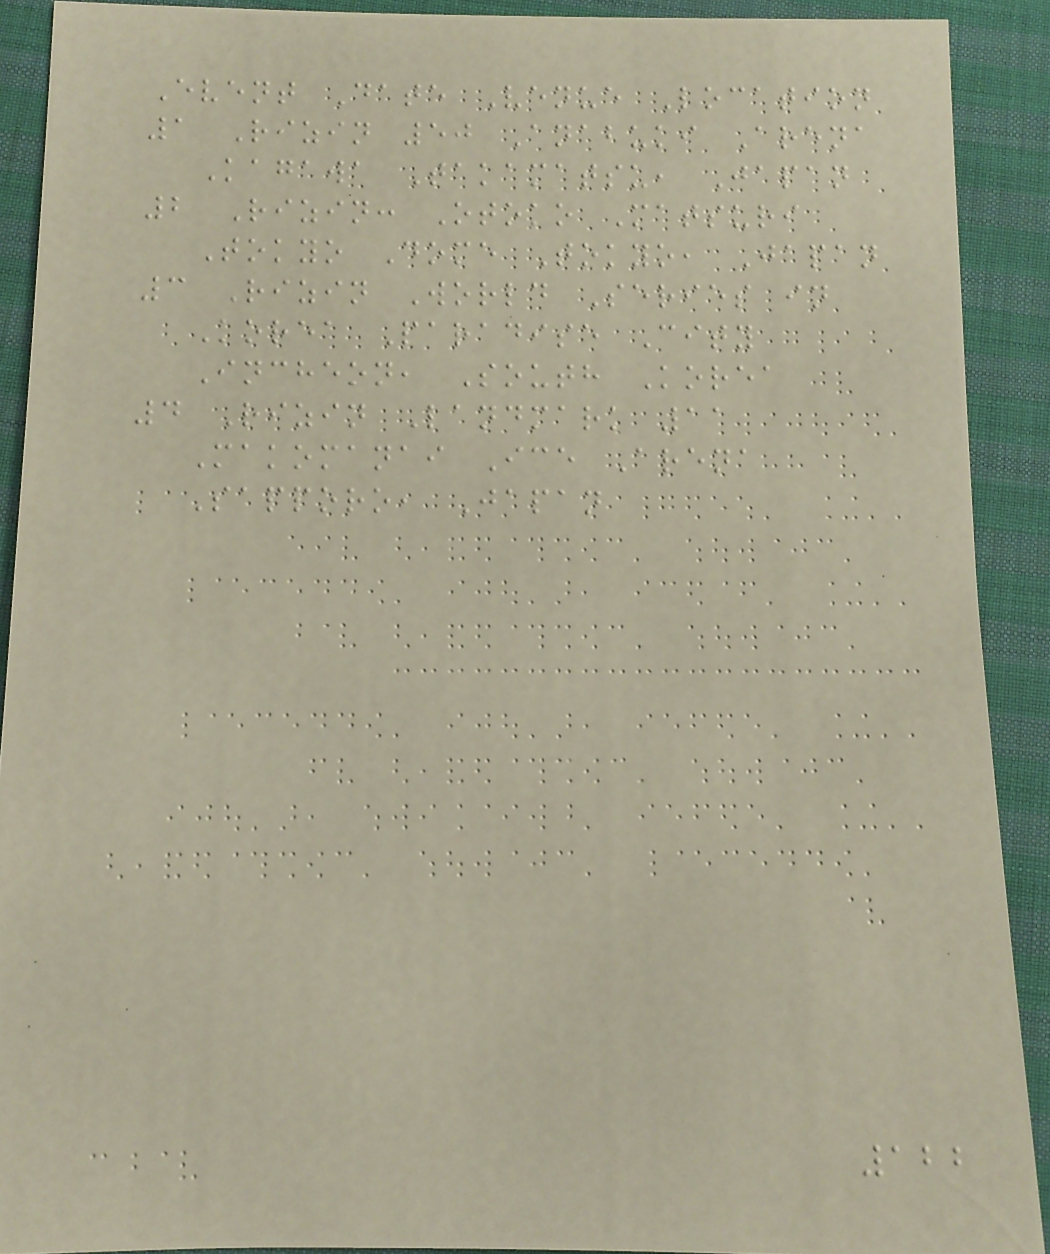Event Date Venue Location
1 Rizin 50 Anabuki Arena
Kagawa Takamatsu, Japan
2 Rizin: Otoko Matsuri
Tokyo Dome Tokyo, Japan
3 Rizin World Series in
Korea Paradise City
Incheon, South Korea
4 Rizin Landmark 11
Makomanai Ice Arena
Sapporo, Japan
122
